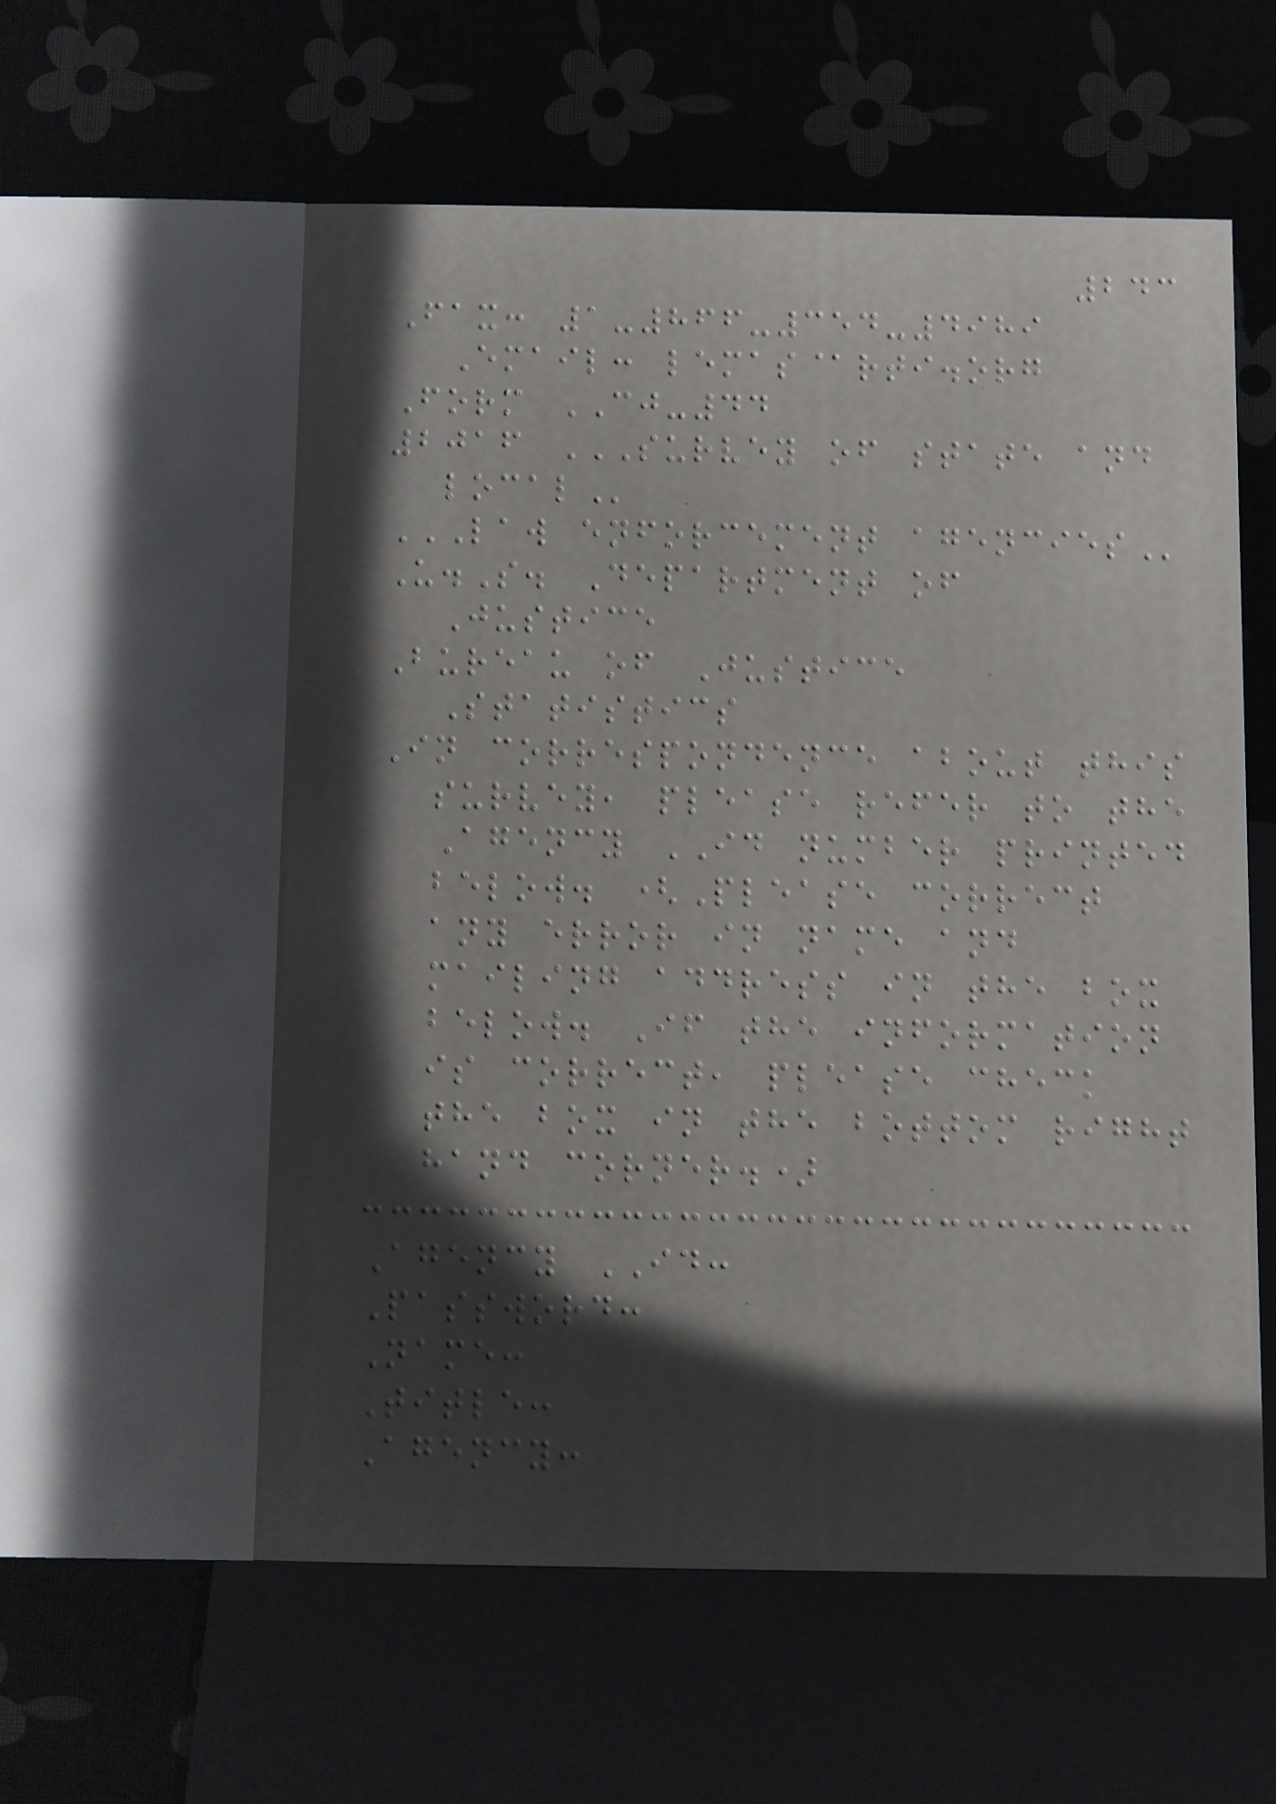243
Fax: 1-866-354-4989
Email: lemas@rti.org
Form CJ-44
2016 SURVEY OF STATE AND
LOCAL
LAW ENFORCEMENT AGENCIES
U.S. Department of
Justice
Bureau of Justice
Statistics
In correspondence about this
survey, please refer to the
Agency ID number printed
below. (Please correct
any error in name and
mailing address in the box
below. If the information
is correct, please check
the box in the bottom right
hand corner.)
Agency ID:
Password:
Name:
Title:
Agency:
